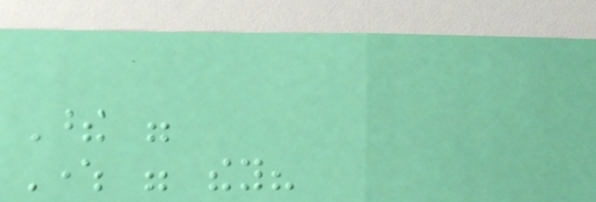These were
Where were they?
